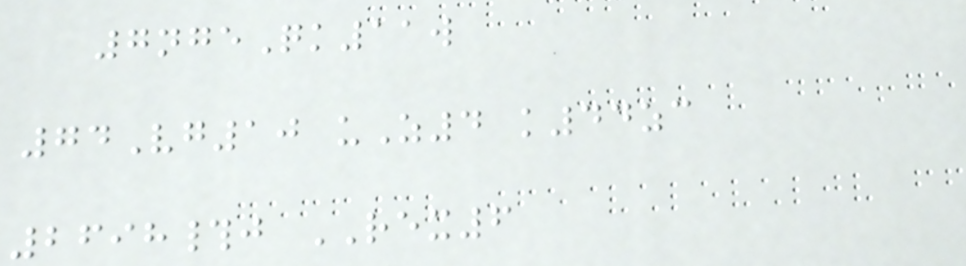7ngeQk11w
74Vg10 uZ4 k44zc
2698#j REX6
